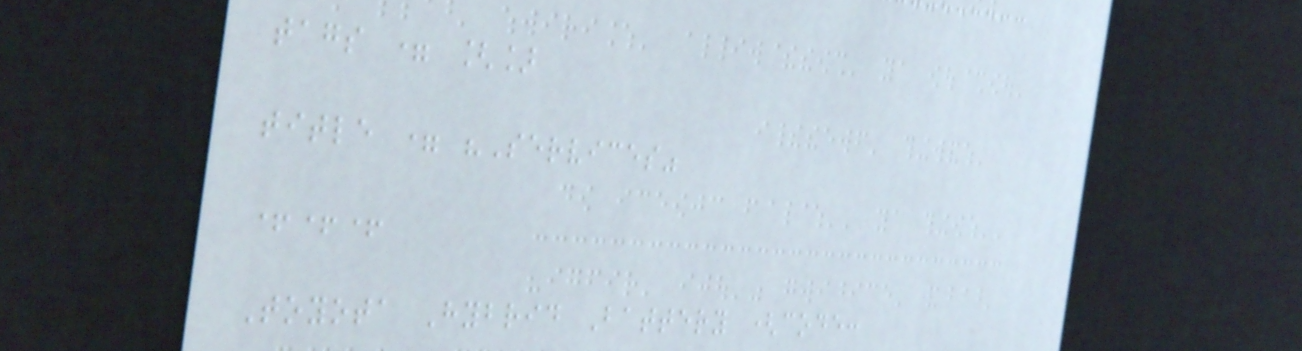tags = []
title = "Services"
+++
Toyota Hybrid Battery (code:
